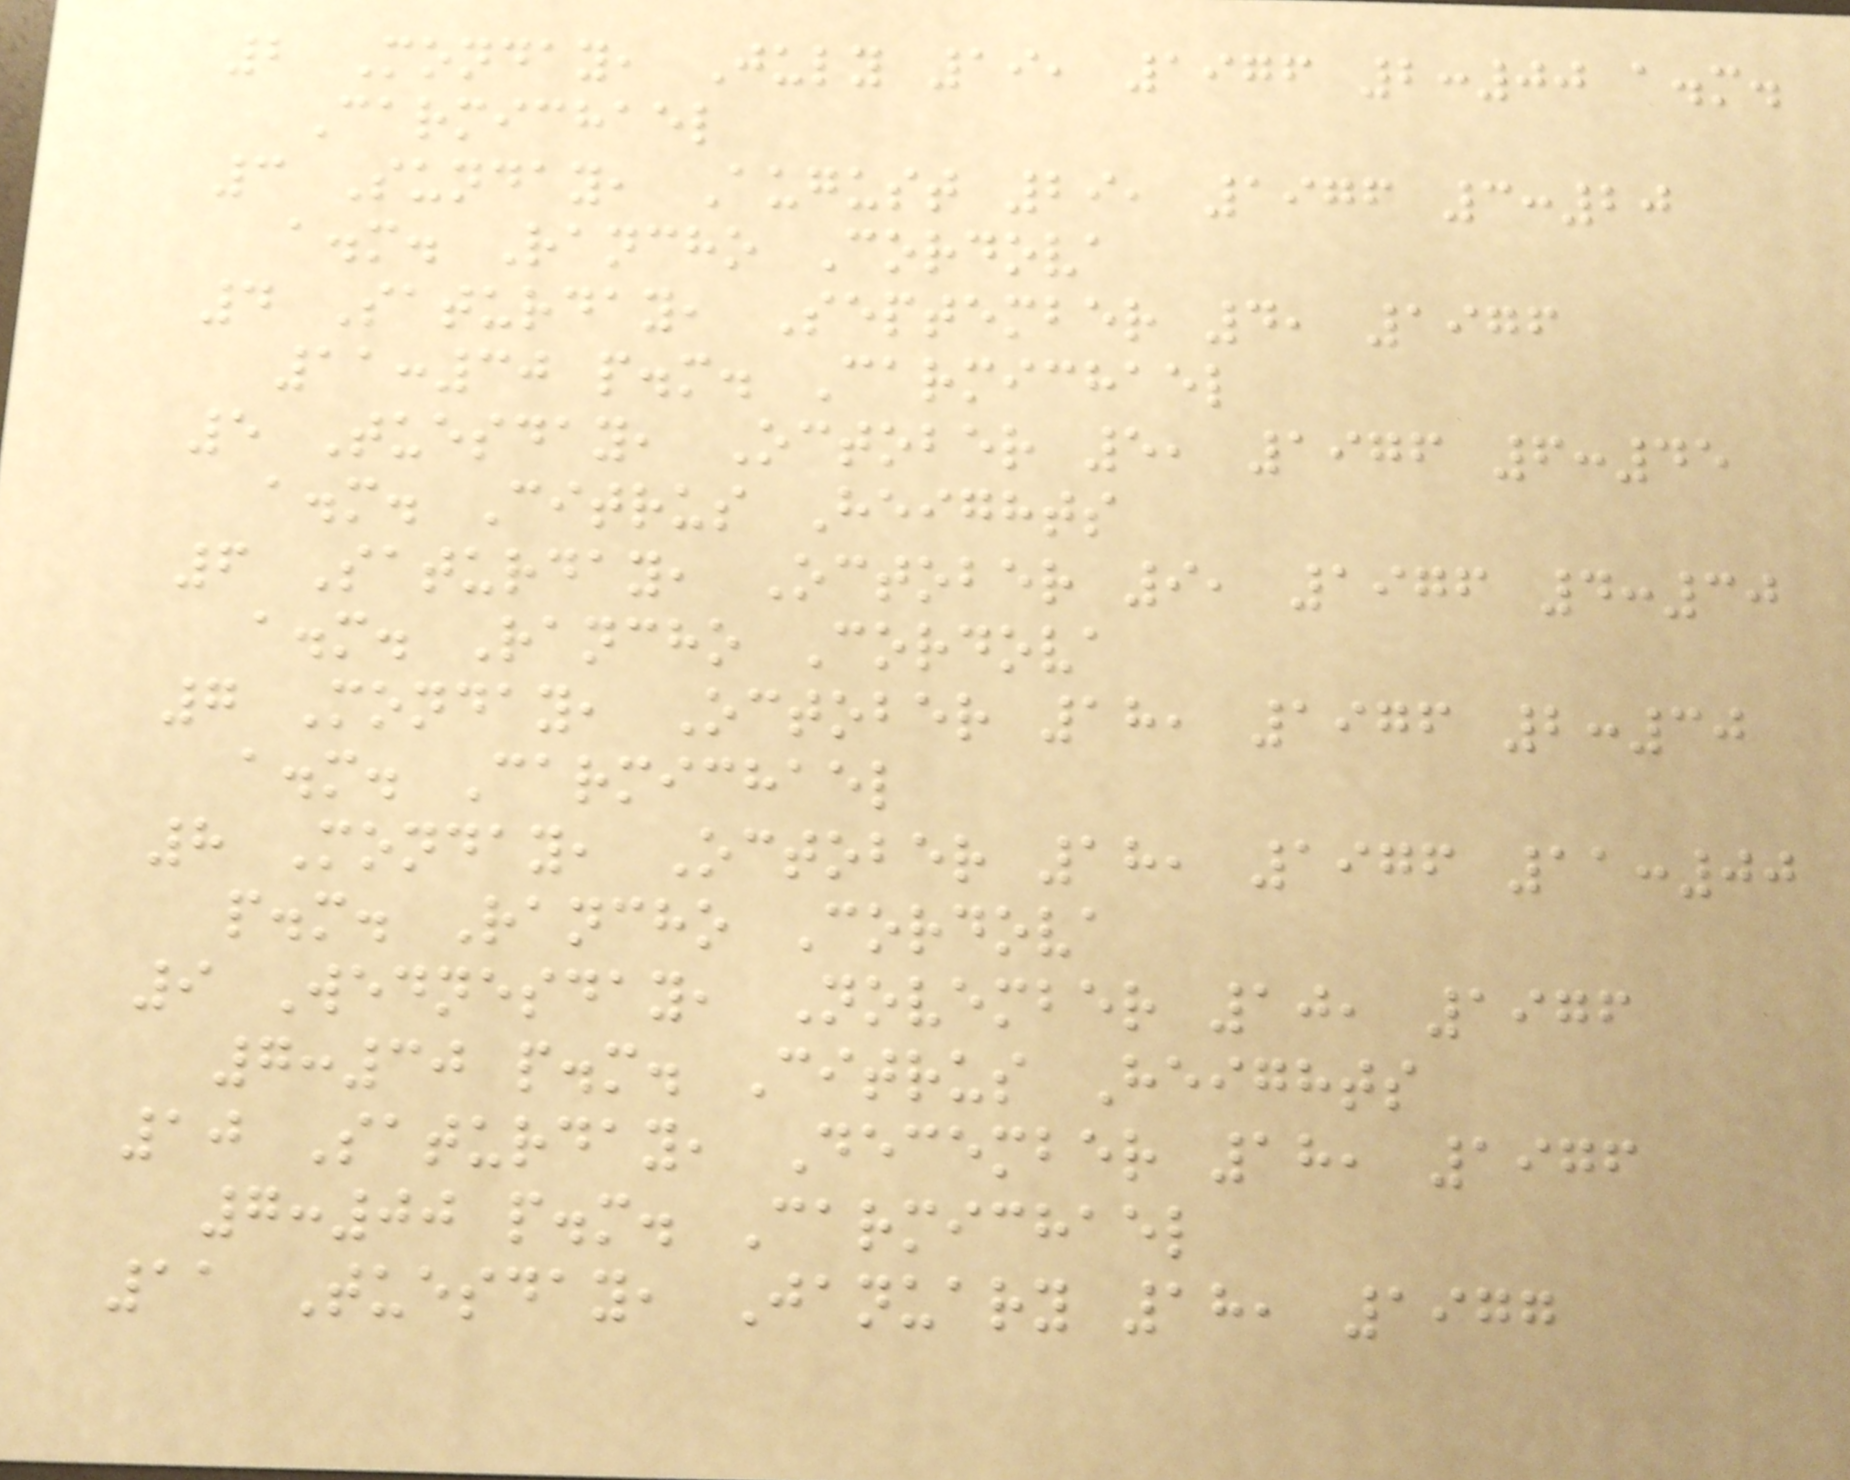2 Monday, July 19, 1976 2:00 a.m.
Carmichael
3 Sunday, August 29, 1976 3:20
a.m. Rancho Cordova
4 Saturday, September 4, 1976
11:30 p.m. Carmichael
5 Tuesday, October 5, 1976 6:45
a.m. Citrus Heights
6 Saturday, October 9, 1976 4:30
a.m. Rancho Cordova
7 Monday, October 18, 1976 2:30
a.m. Carmichael
8 Monday, October 18, 1976 11:00
p.m. Rancho Cordova
9 Wednesday, November 10, 1976
7:30 p.m. Citrus Heights
10 Saturday, December 18, 1976
7:00 p.m. Carmichael
11 Tuesday, January 18, 1977
